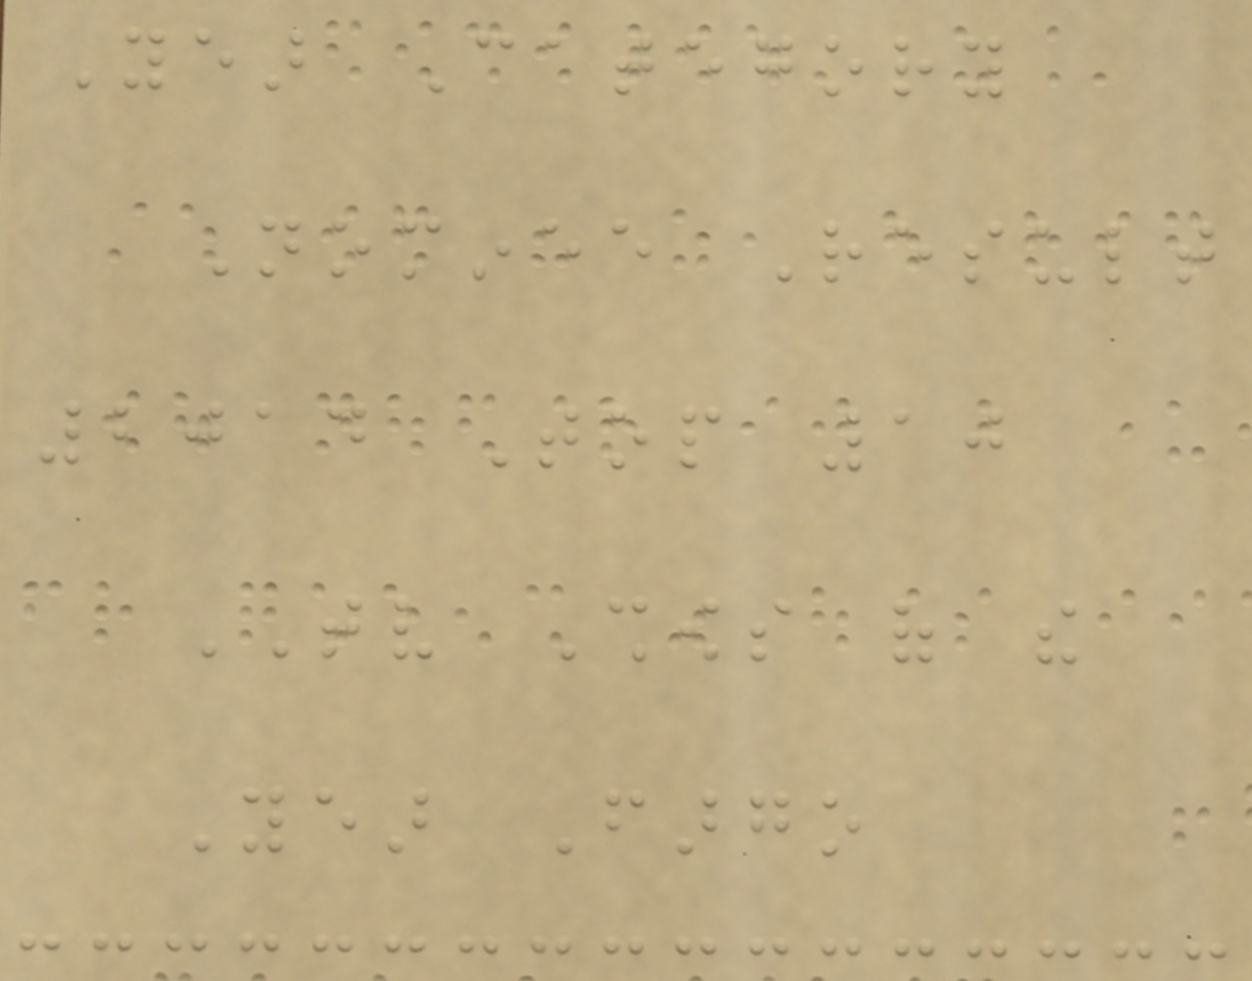Year Category
Nominee Result
2014 Top 10
TV Shows of the
Year Fargo
